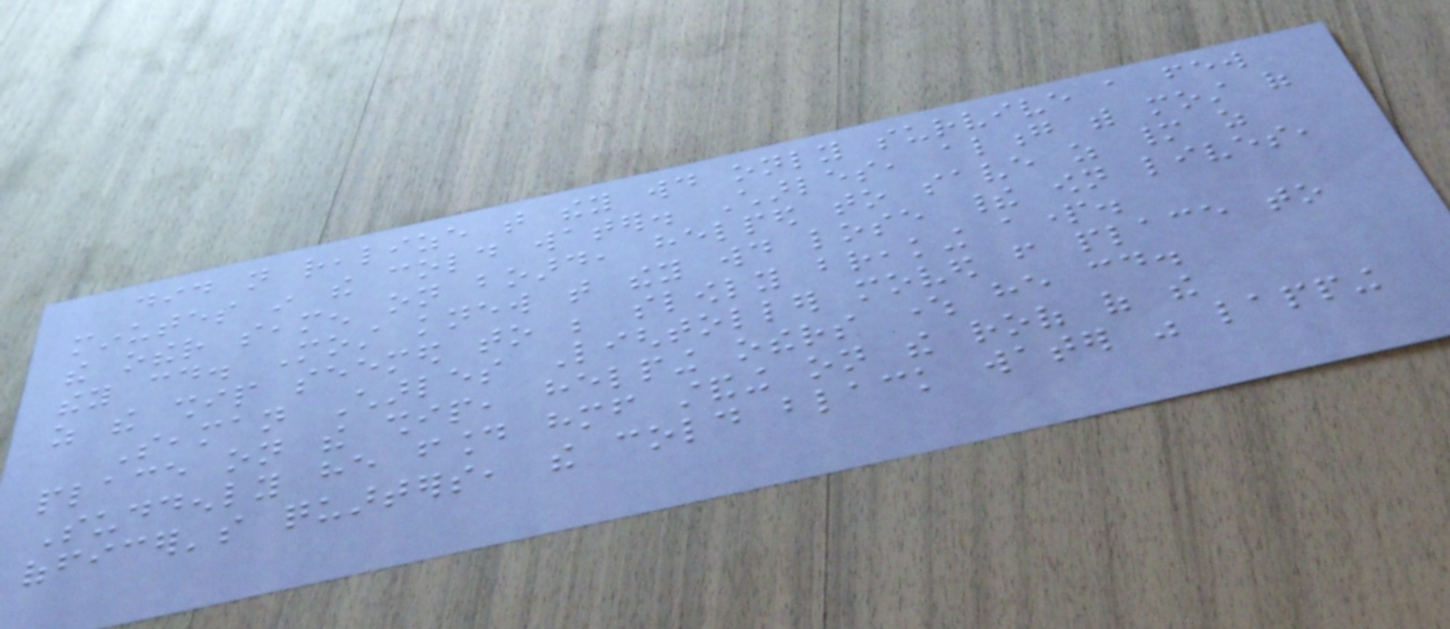did not realize that they would only survive a few
minutes in the cold water. Charles, along with most of
the other seamen on board, helped to save as many as
they could. Most knew that they would lose their own lives,
as the ship seemed to be slowly breaking apart.
Seaman Charles Lightoller moved from place to
place on the ship, helping others where he could.
Suddenly he found himself standing on the roof of the
officer's quarters, the cold black water was lapping
